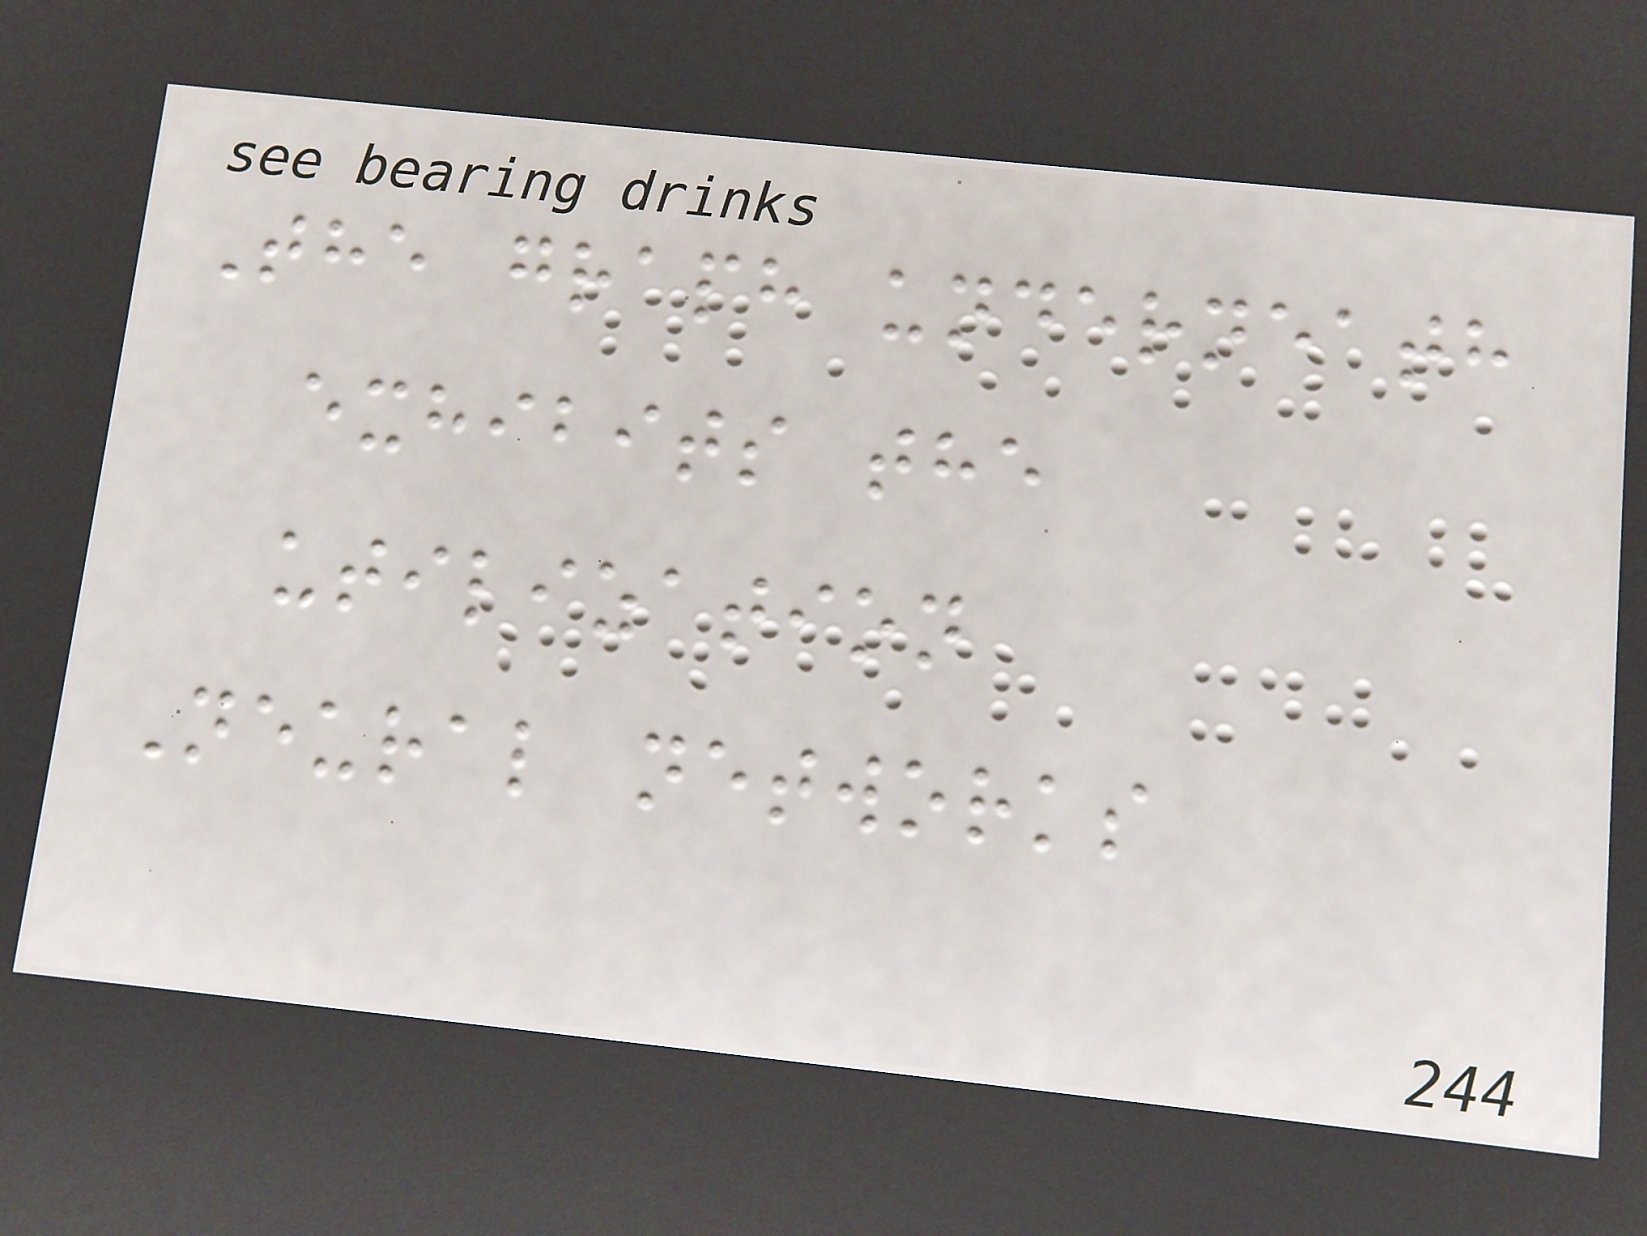The graph underneath
exhibits the
utilization
Neural networks
